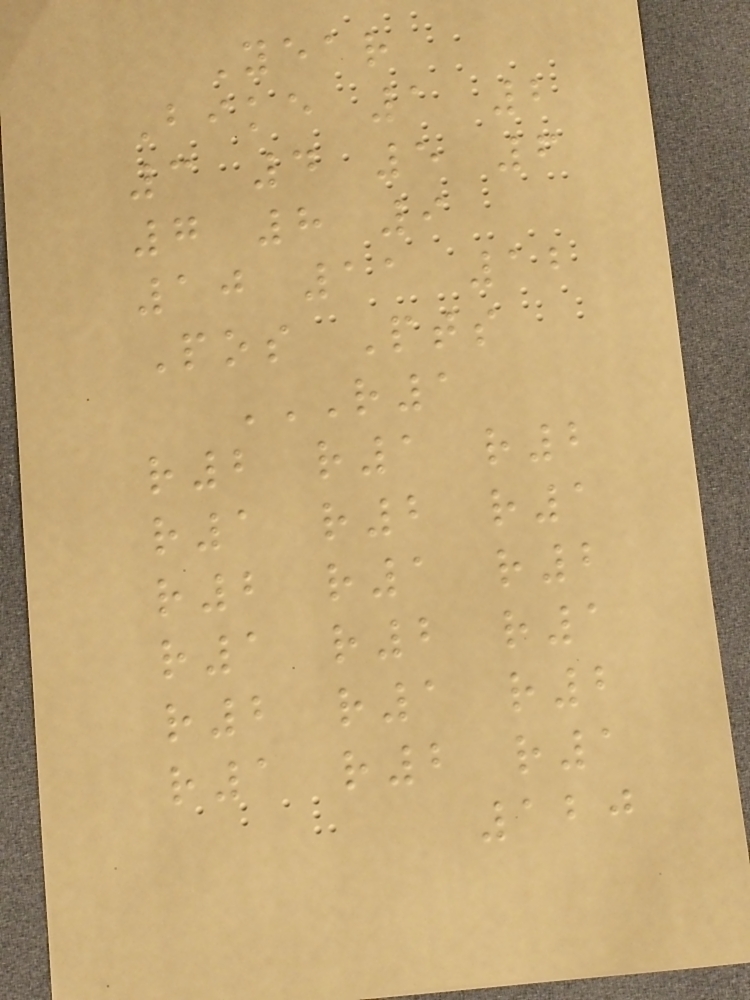Year
Bike 1 2
3 4 5 6
7 8 9
10 11 12
Pos Pts
R1
R2 R1 R2
R1 R2 R1
R2 R1 R2
R1 R2 R1
R2 R1 R2
R1 R2 R1
120
